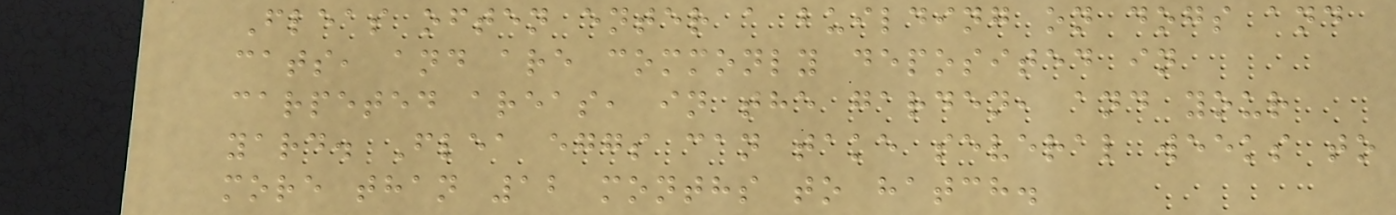Fleas often enter a building on dogs and
cats, and are commonly deposited in
carpeted areas, in the garden, and your
yard. Flea eggs can take several weeks to
more than 12 months to hatch.
